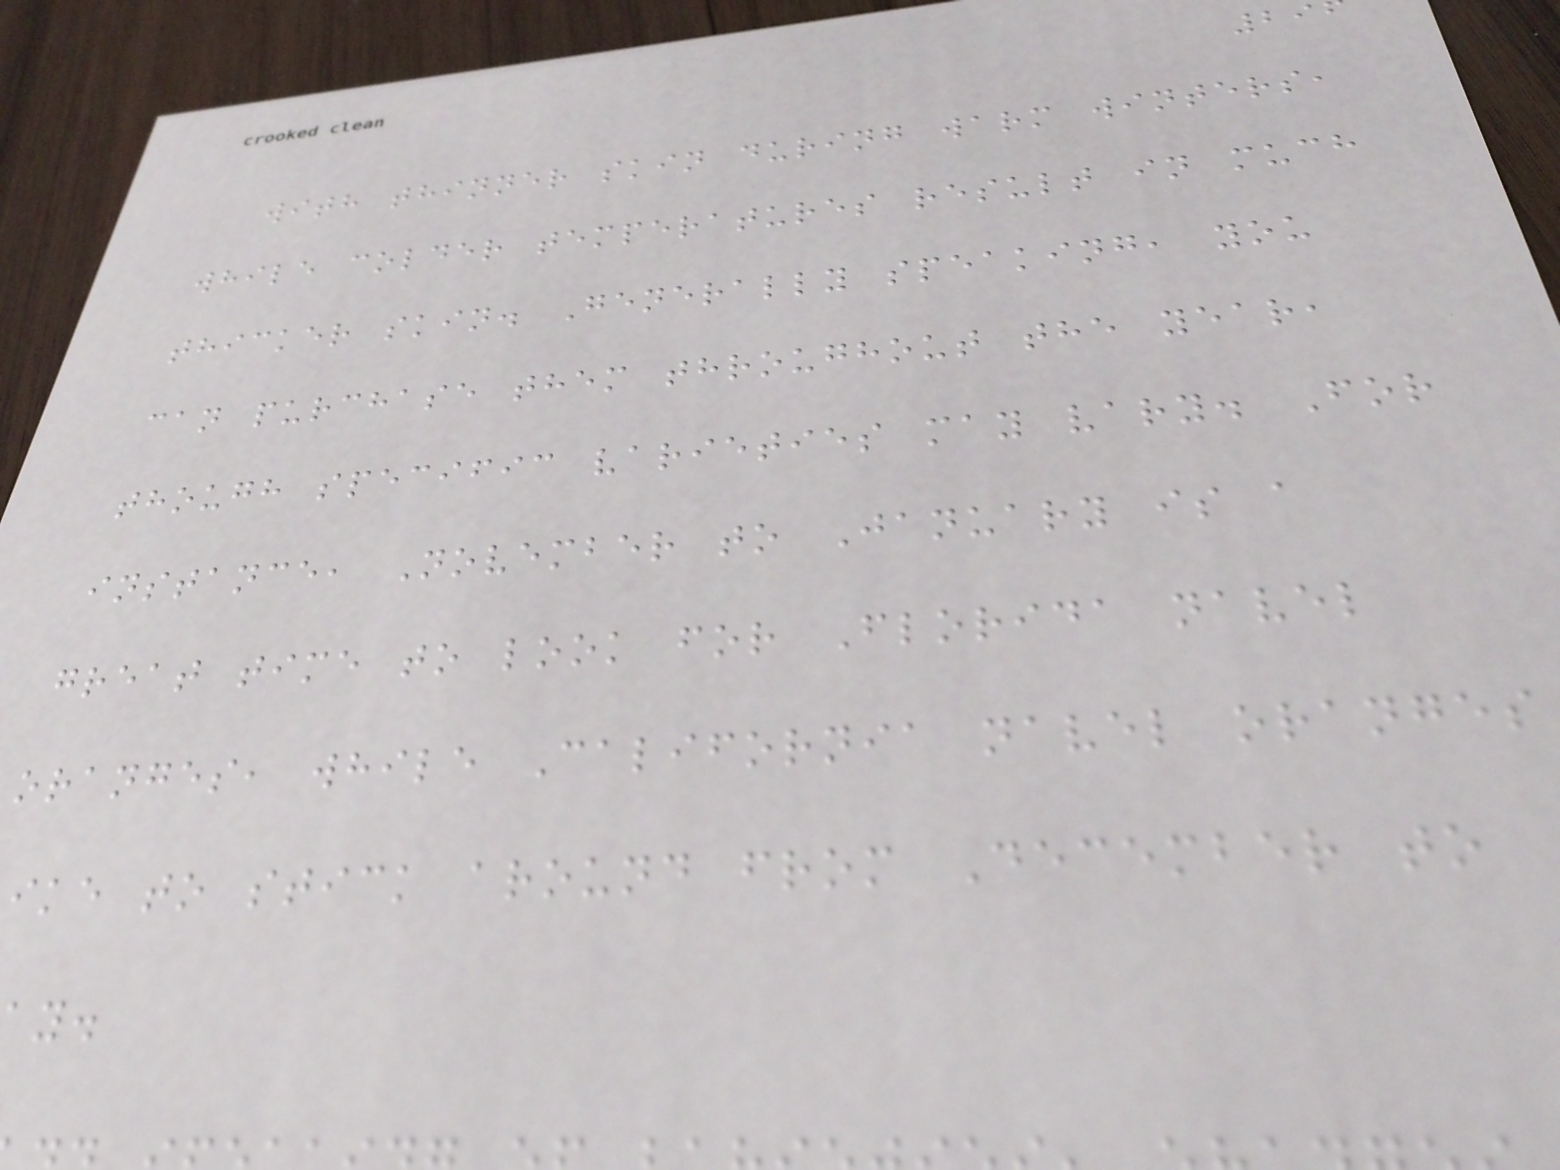with thinner skin during warm winters,
while colder temperatures result in much
thicker skin. Generally speaking, you
can purchase them throughout the year,
though specific varieties may vary. For
instance, November to January is a
great time to look for Florida navel
oranges, while California navel oranges
ike to stick around from December to
